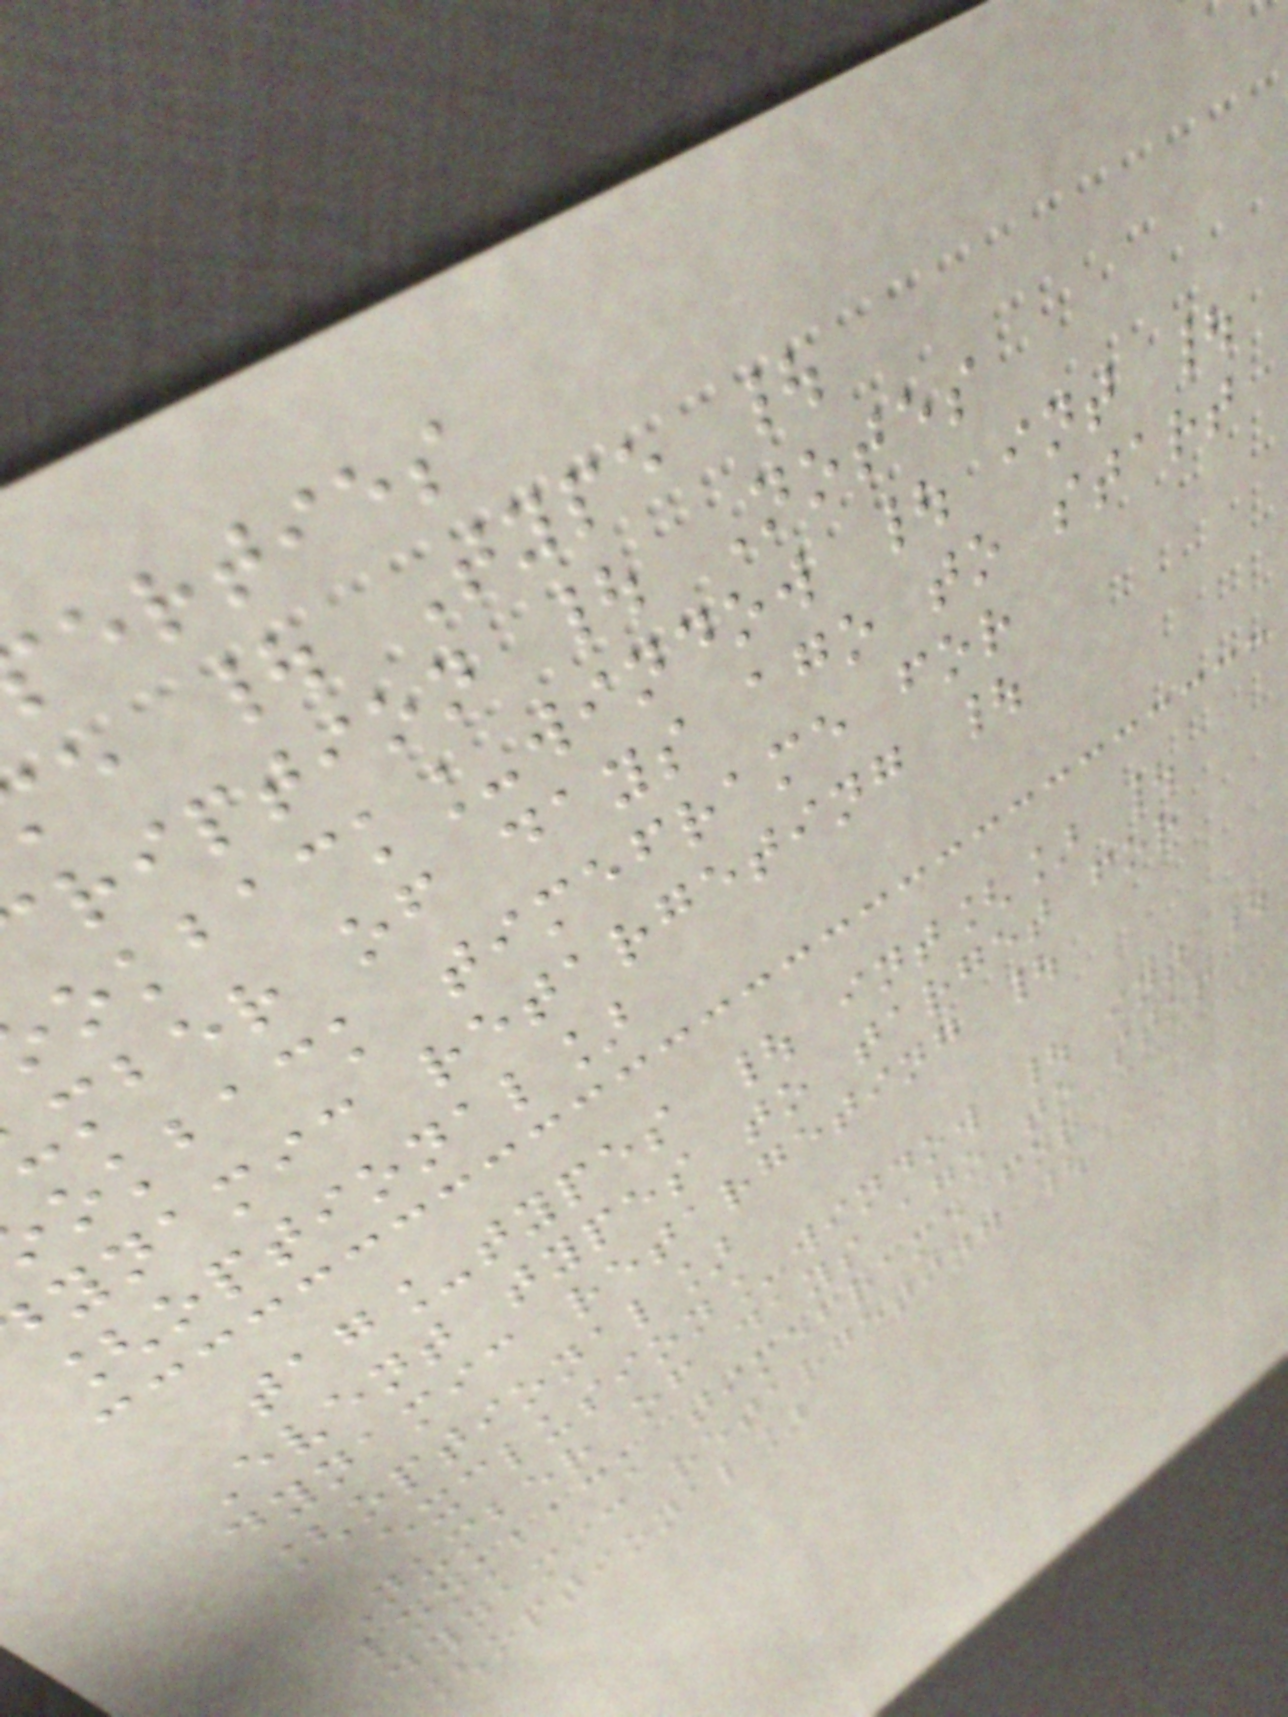erties
e | Type |
ription | Notes
okback_window | int |
mber of days ago to start
okback timeframe for
ynamic retargeting |
[optional]
tag_types | int[] |
Event types to target for
dynamic retargeting |
[optional]
exclusion_window | int |
Number of days ago to stop
lookback timeframe for
dynamic retargeting |
[optional]
